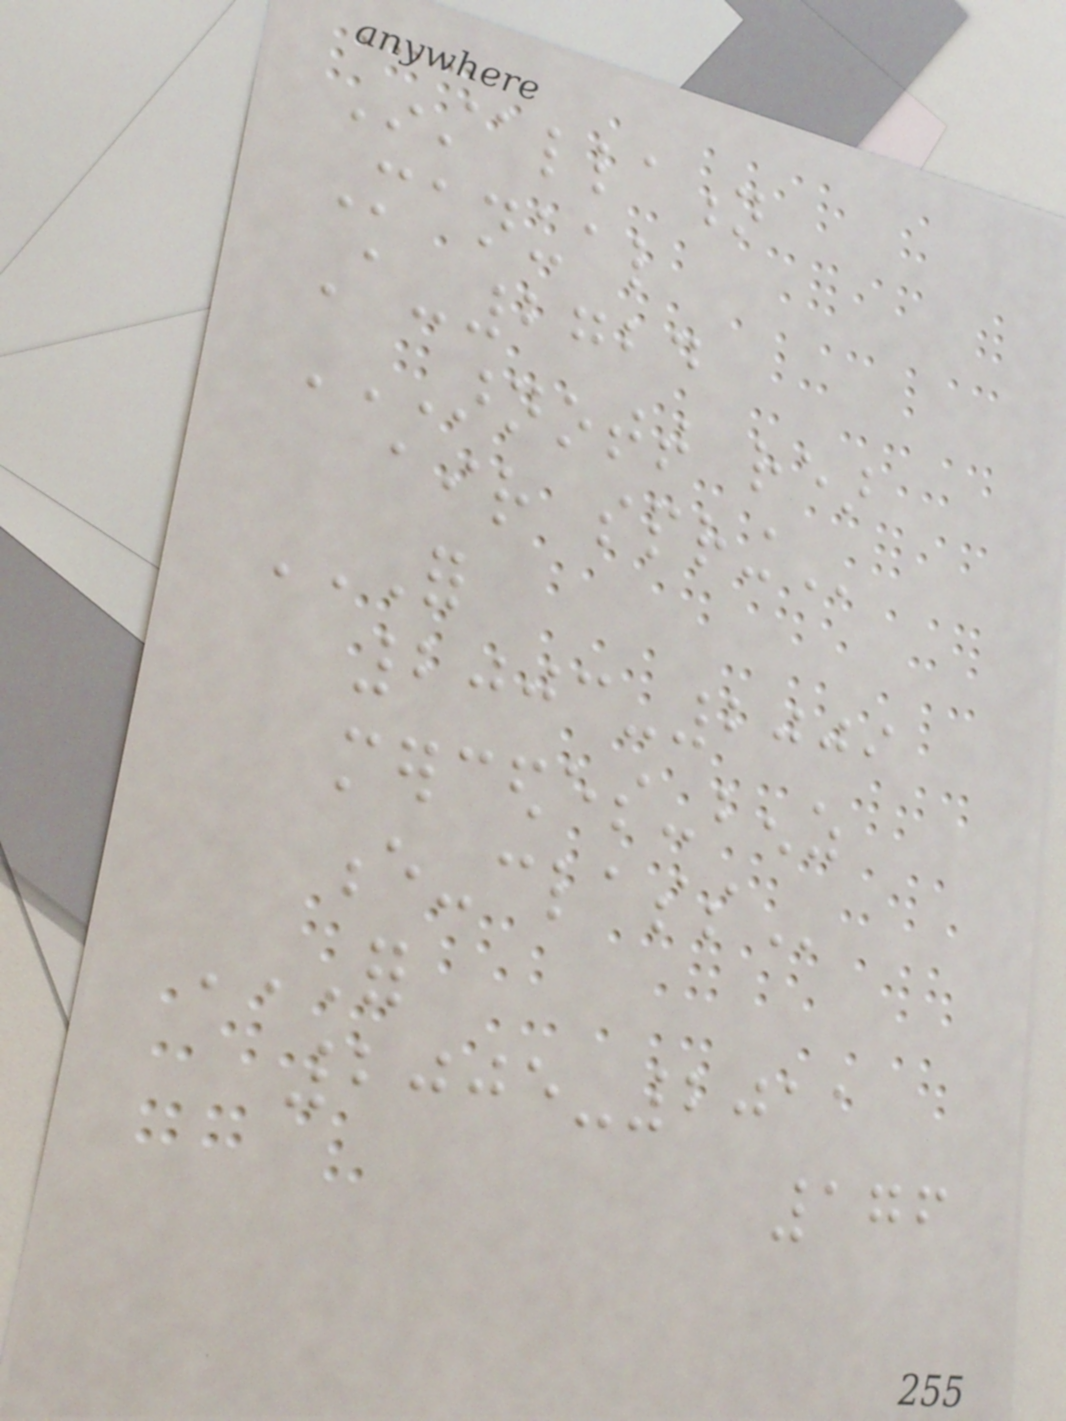Installation
Manual
A-2724
ARNOTT REAR
AIR SPRING
FOR
2003-2009
MERCEDES-BENZ
E-CLASS
FOR
2005-2011
176
